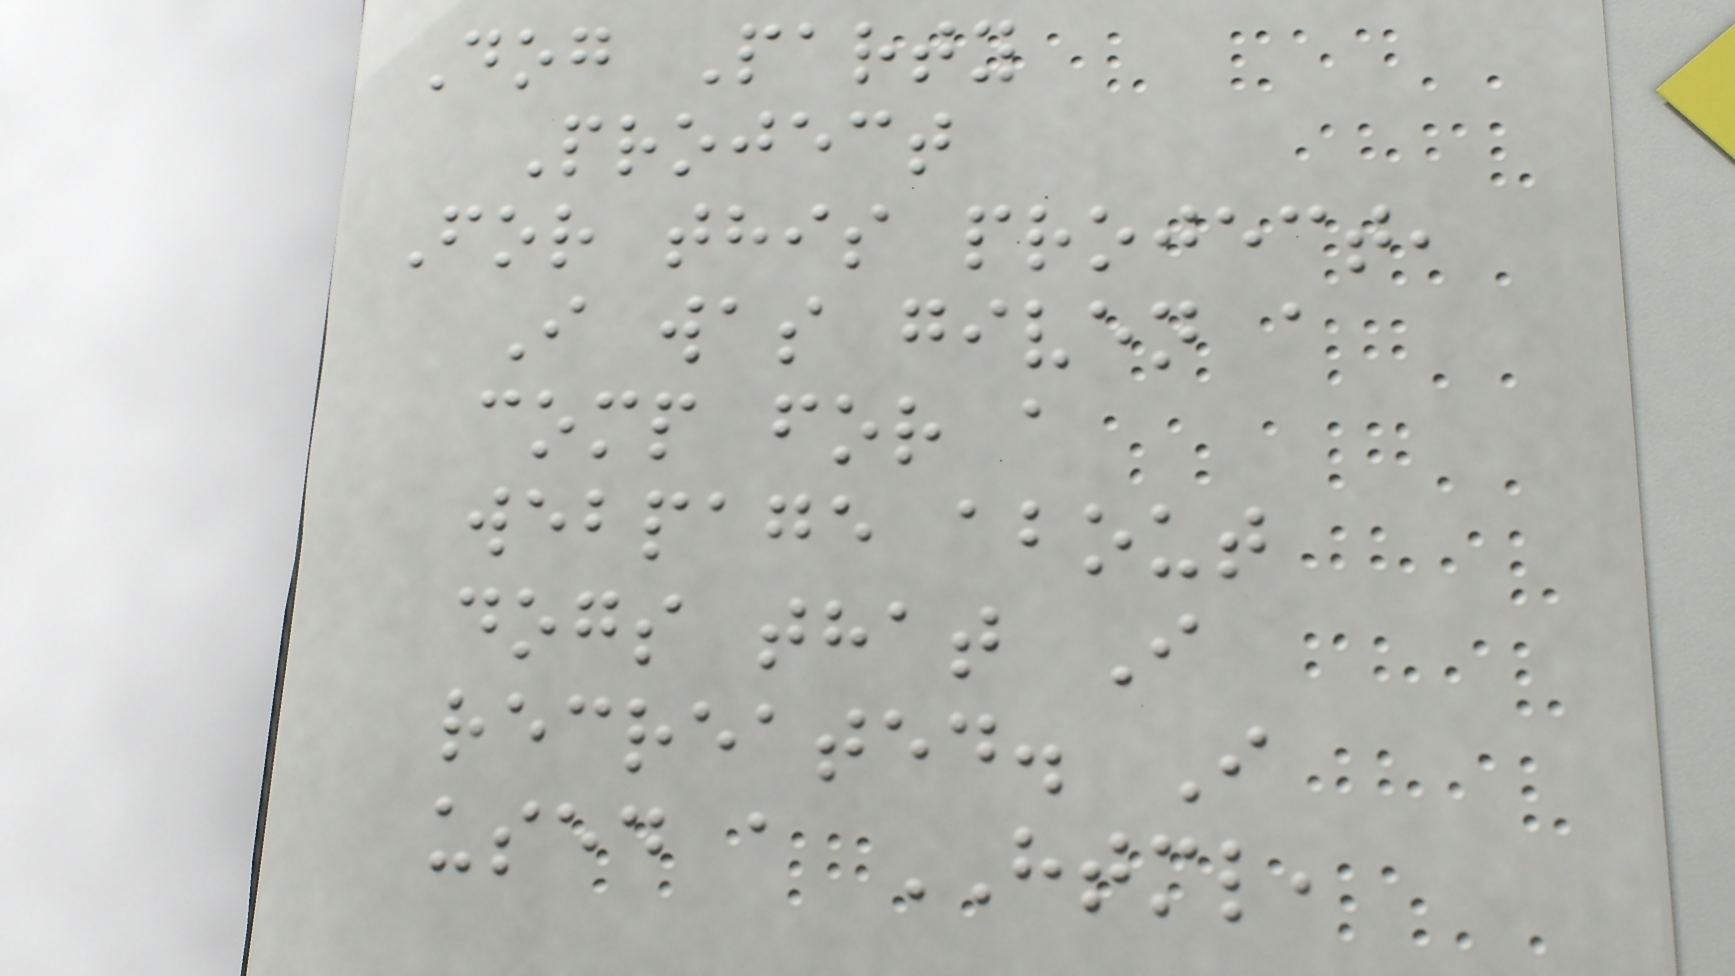Dog Party
Project
For this project,
I was given a
comp for a
webpage about
dogs that I
recreated. I
used a HTML,
